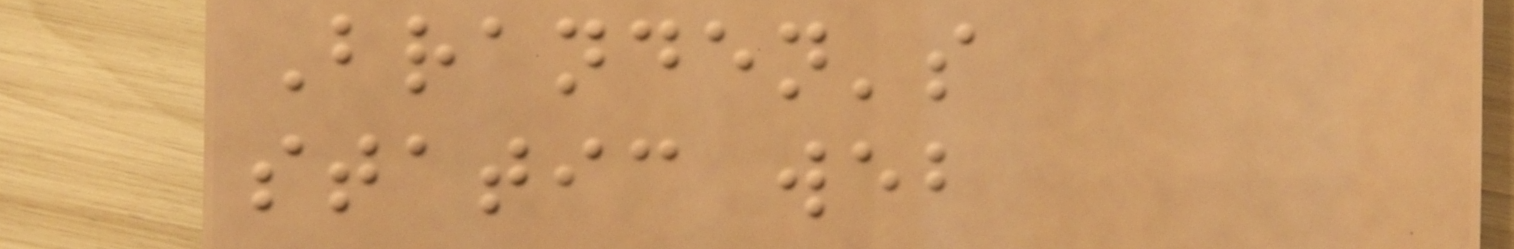Branden's
static web
